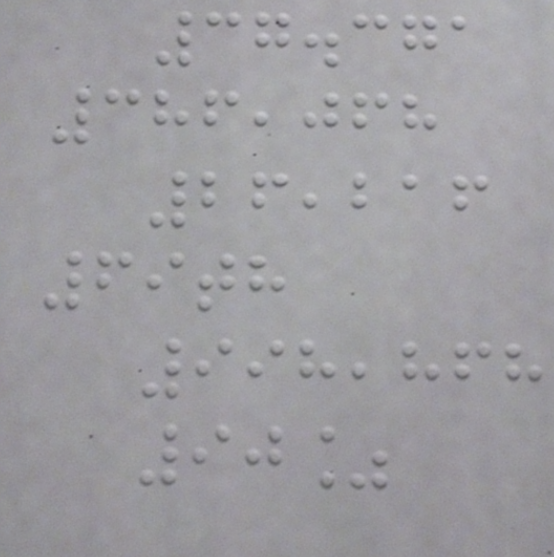37.371
386,068
26,216
69th
998,868
90%
